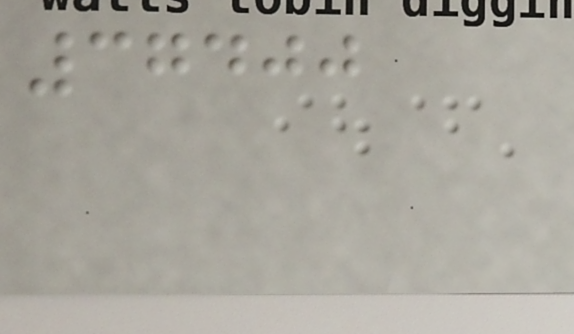37400
